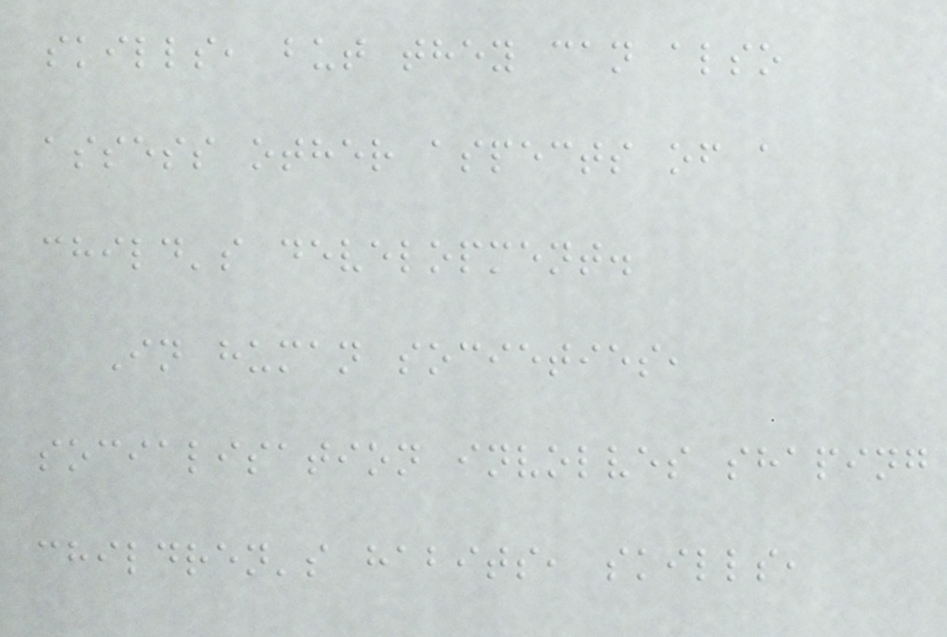skills, but they can also
assess other aspects of a
child's development.
In human societies,
socialisation involves shaping
children's habits, skills,
